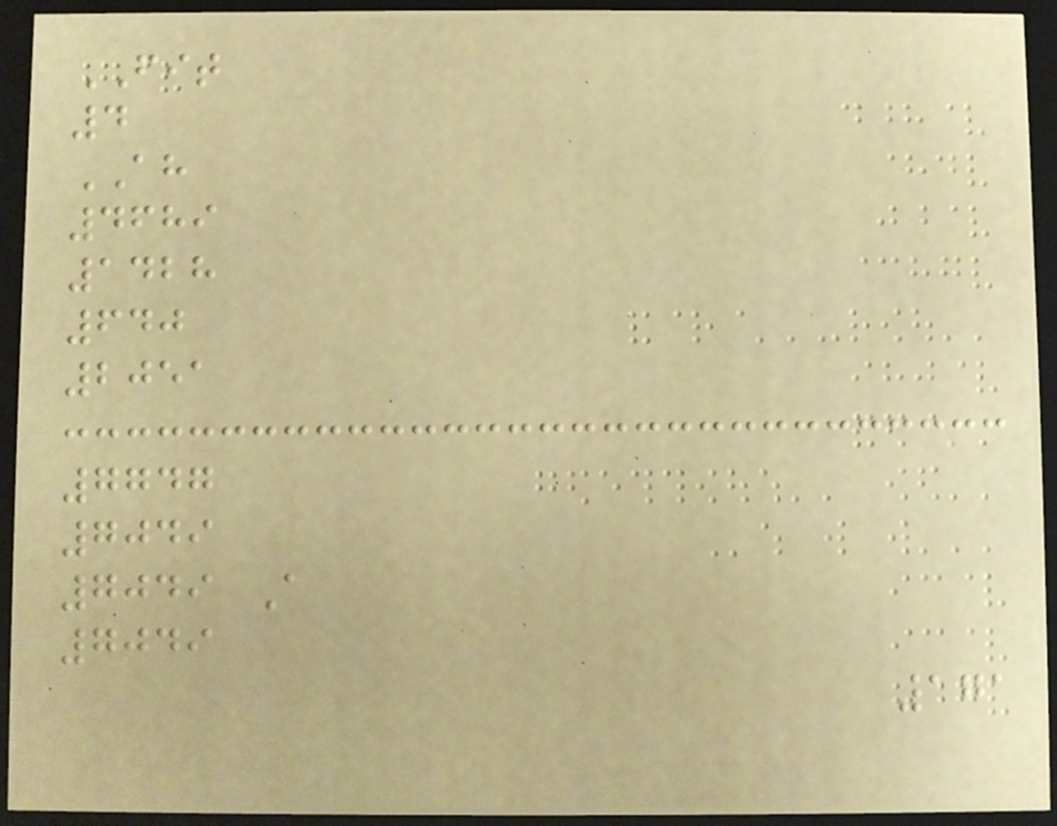FIT
4
AH
4689
1428
640
2051
7747
7049
7049 A
7049
171
